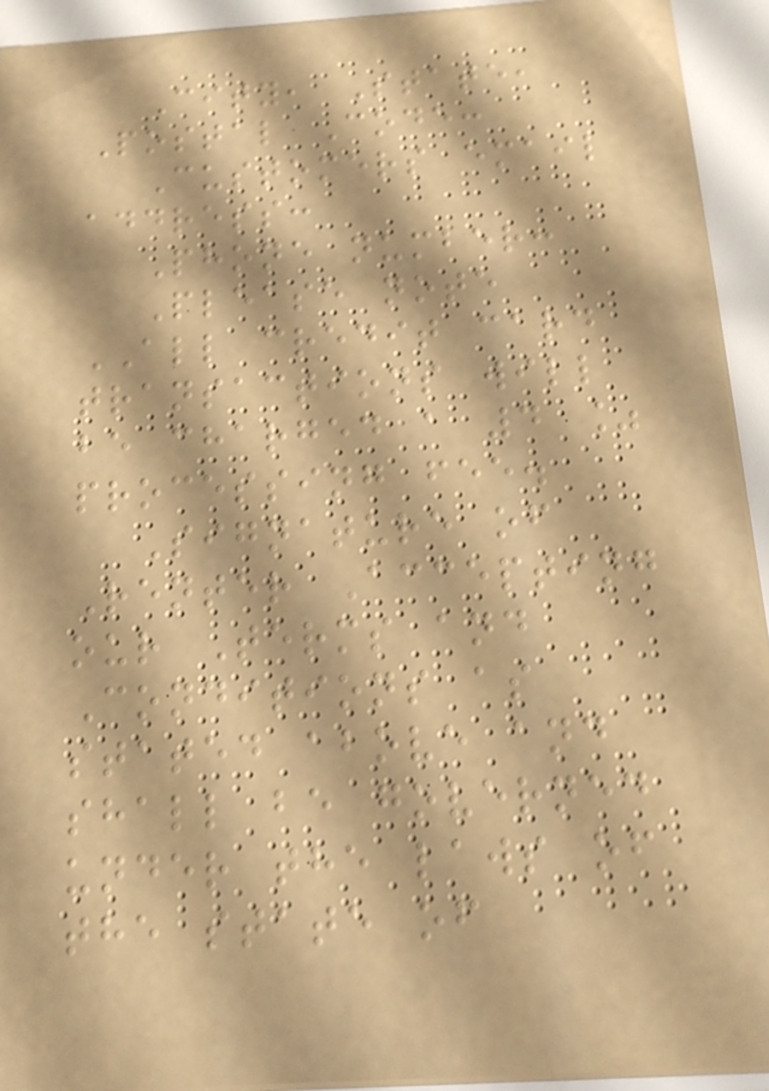City, State,
Postal Code:
Customers email
address:
Phone number:
Please note
ALL credit card
transactions will
be charged a 4 %
processing fee.
Signature of
Renter Accepting
our Terms and
Conditions as
stated above and
shall be governed
under the laws of
the state of
